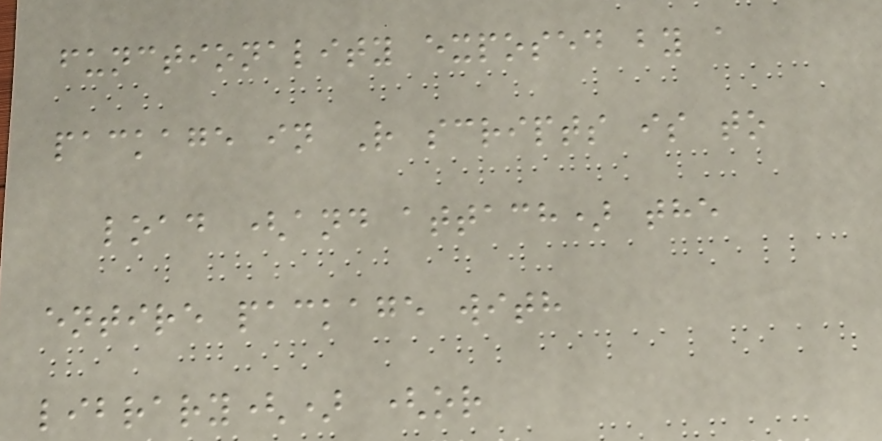functionality exposed by a
package in R scripts is to
load (and attach) the
entire package with
library() (or
